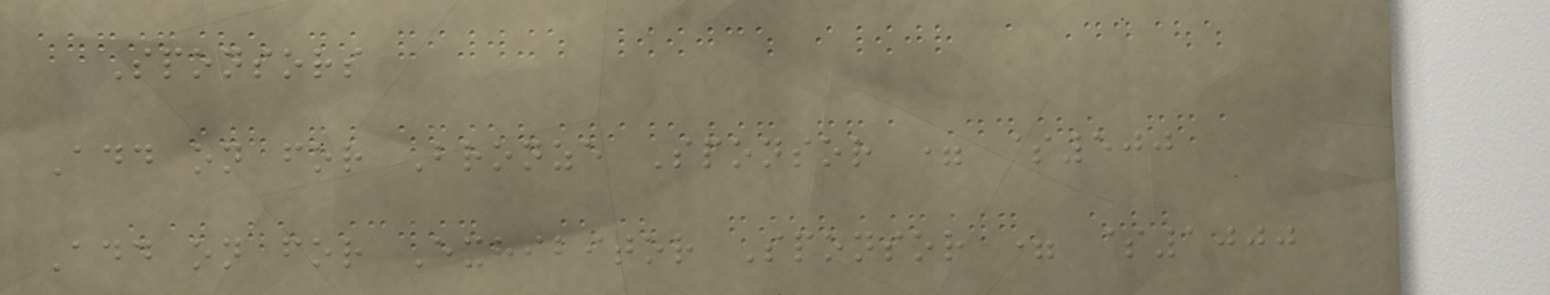Sponsors
Add on for Bronze Sponsor = $500
Add on for Exhibitor Sponsor = $1000
